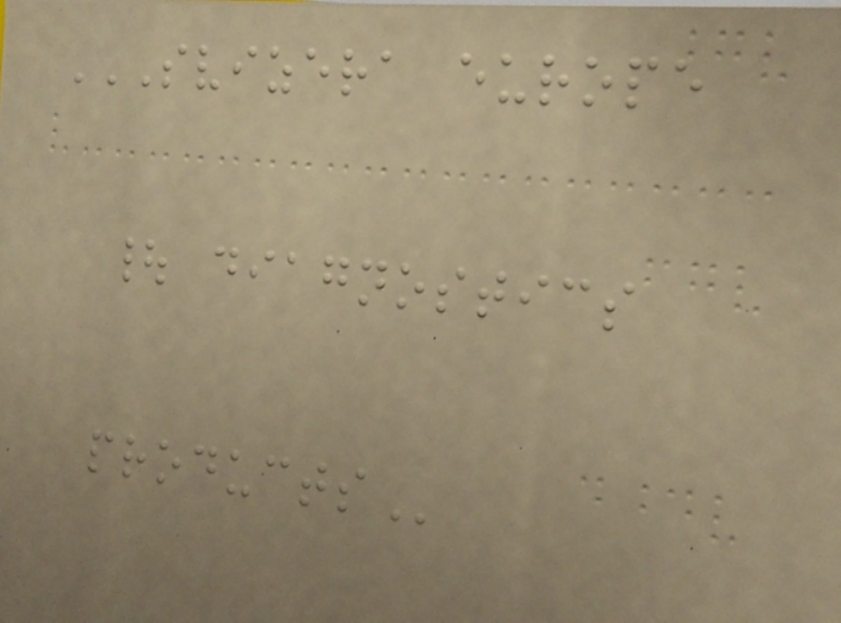SVIZERA EUROPE
| DIAGNOSTICS
PRODUCTS
